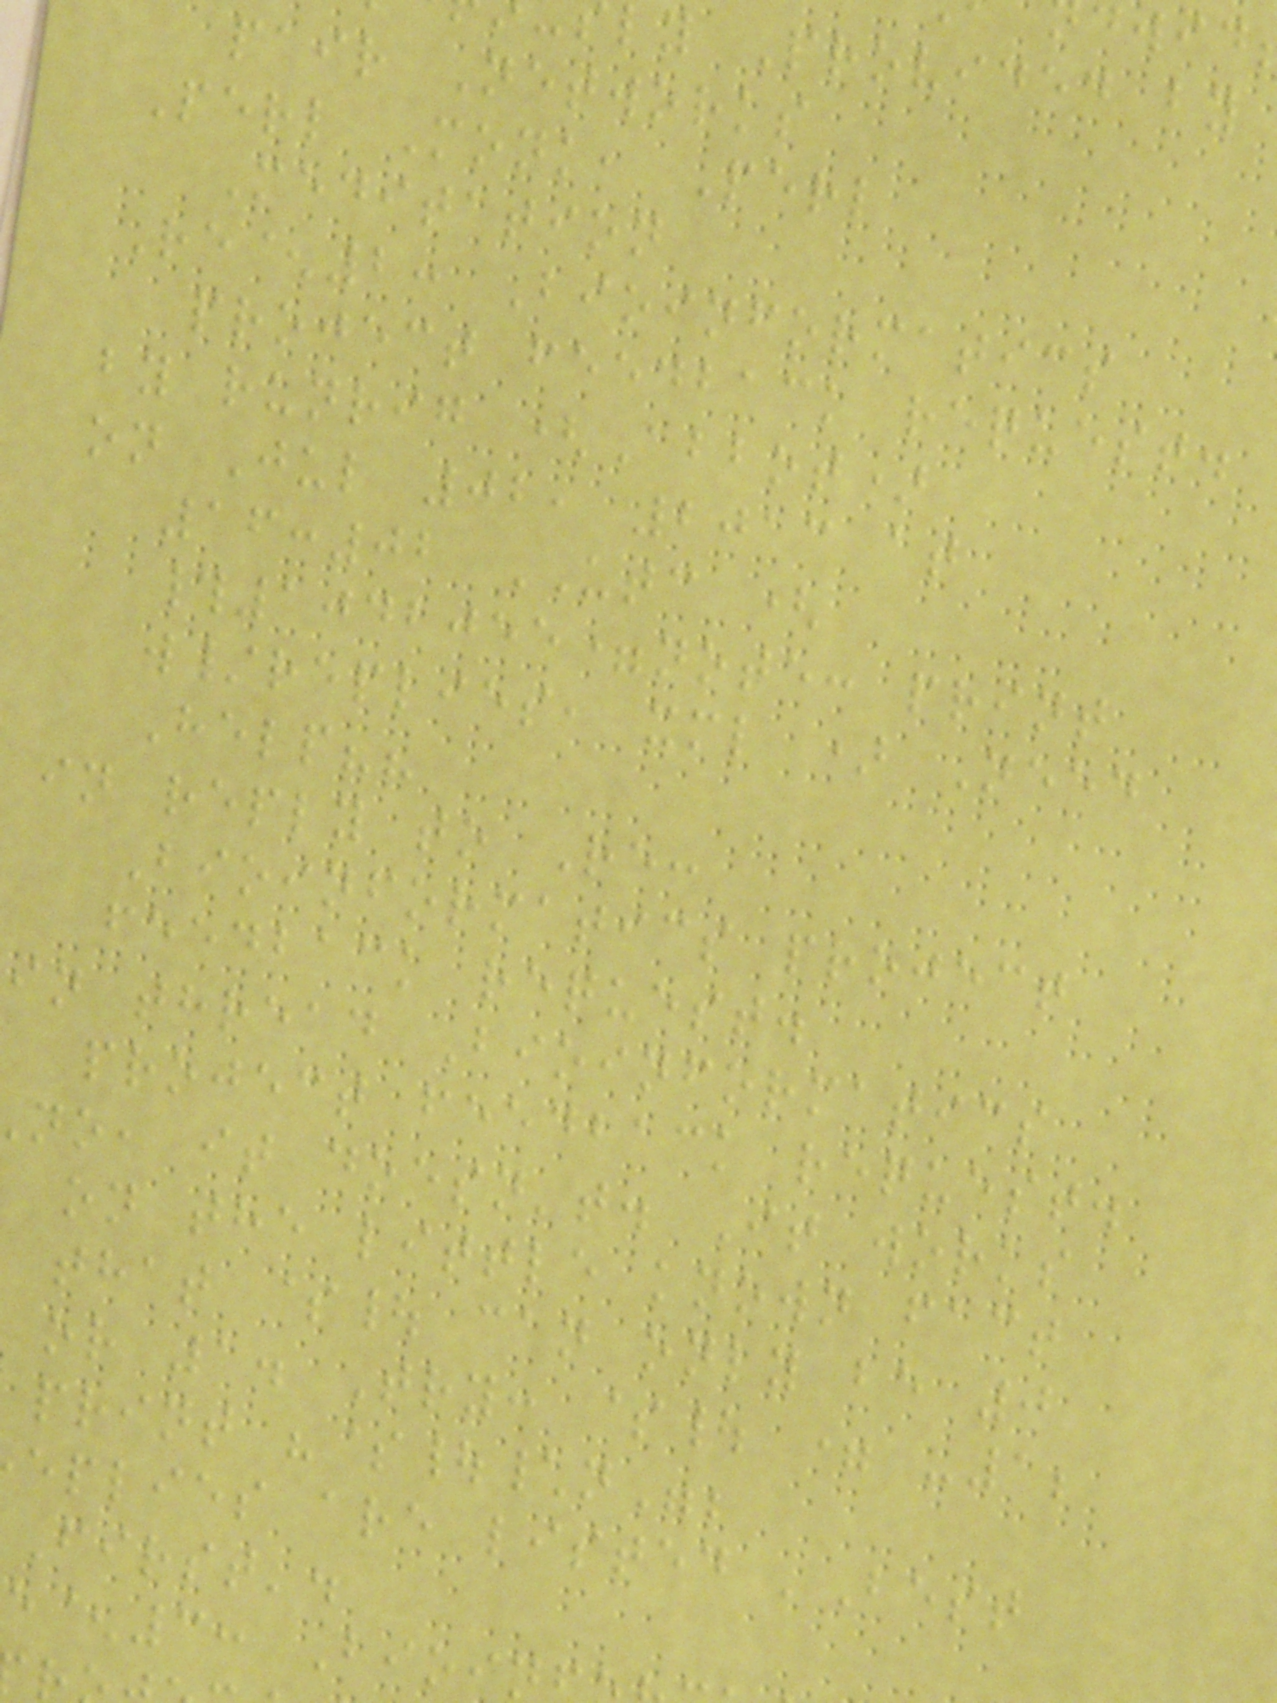ly Provided by
pair Networks
Perl Monk, Perl
Meditation
Re^2: Bioinformatics
project feedback request.
by runrig (Abbot)
on Jul 02, 2013 at
16:02 UTC (
#1042055=note: print
w/replies, xml ) Need
Help??
in reply to Re:
Bioinformatics project
feedback request.
in thread Bioinformatics
project feedback request.
no, it doesn't. It works
on the little known fact
that $| can only be 0
or 1. Try: $| = -1;
print "$|\n";
eplies are listed 'Best
First'.
e^3: Bioin
